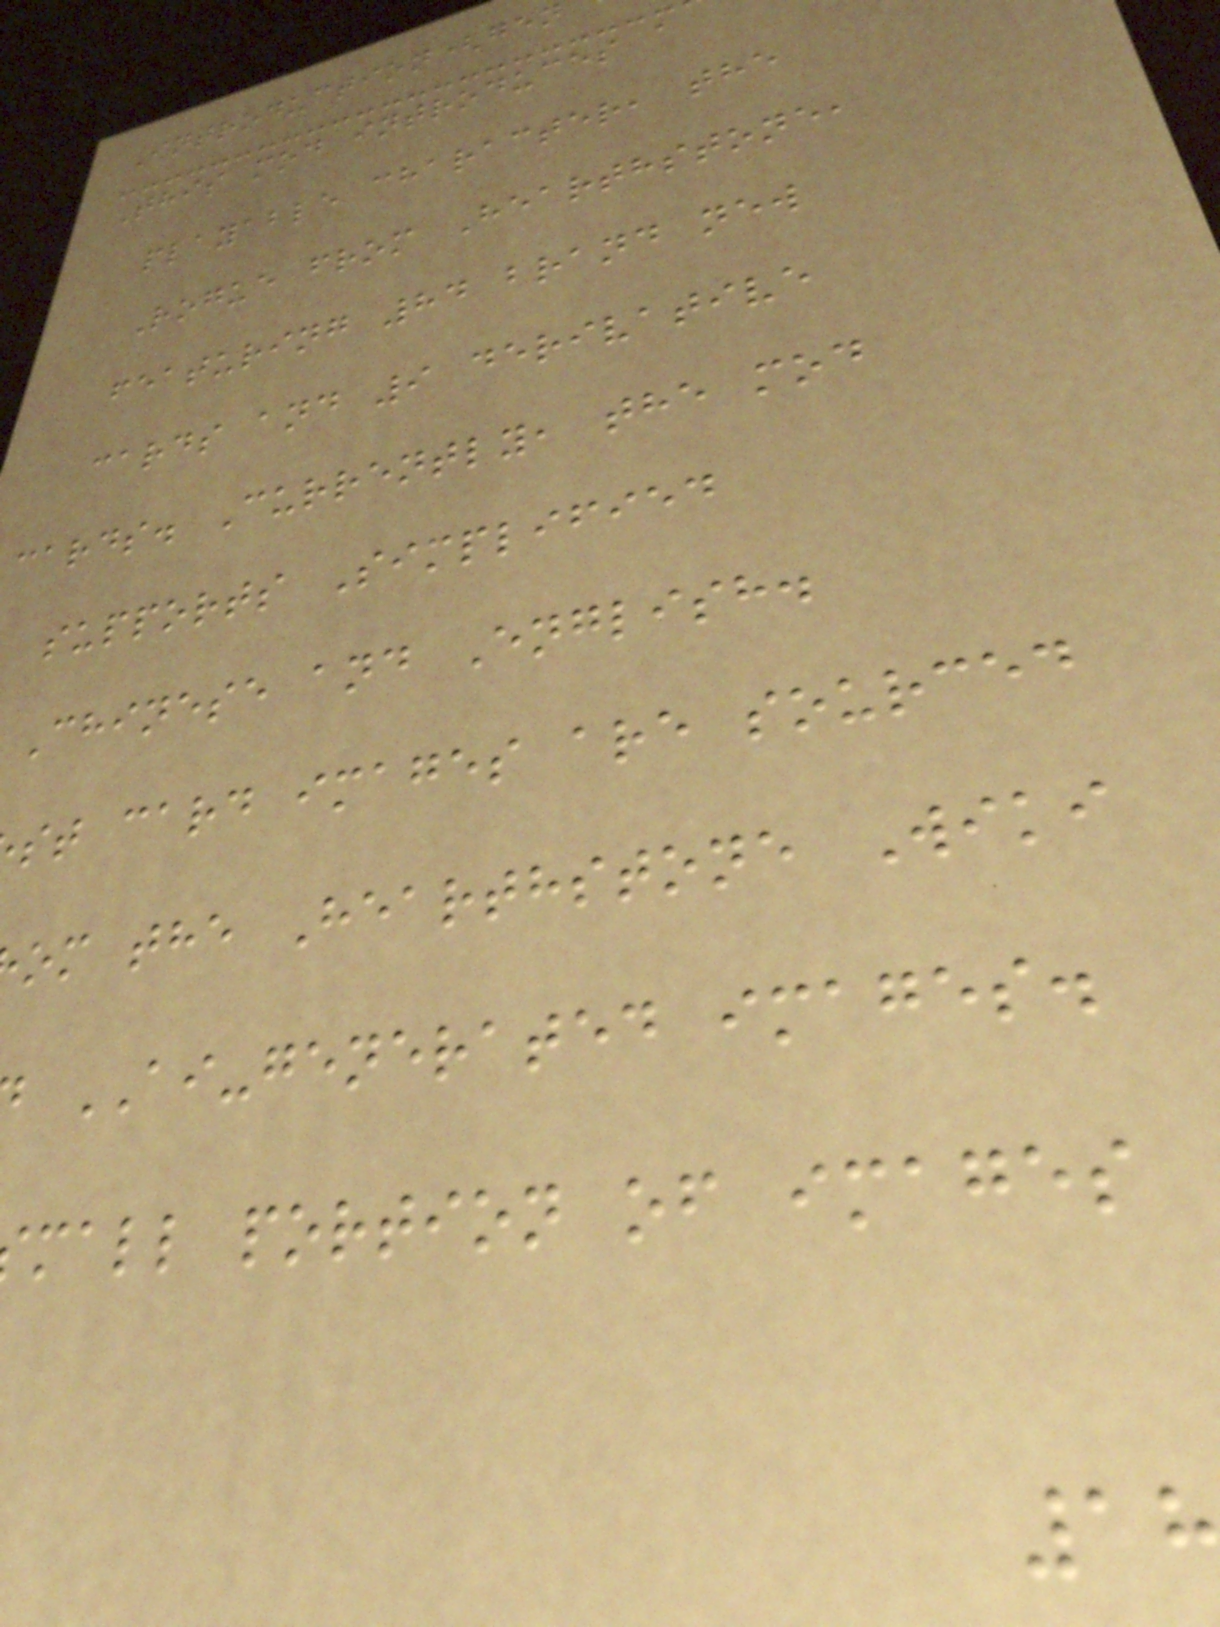Introduction(gen
This mod introduces a
playable character, the
Rogue from Hearthstone,
featuring 84 brand new
cards and 9 derivative
cards. Currently, the mod
supports Simplified
Chinese and English.
st card images are sourced
om the Hearthstone Wiki
AI-generated images.
mall portion of images
